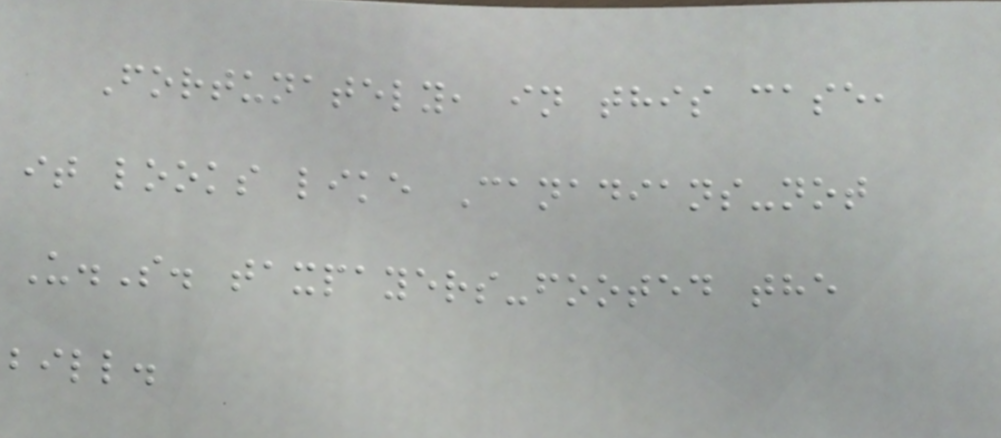Fortunately, in this case,
it looks like Canadians-not
U.S. taxpayers-footed the
bill.
